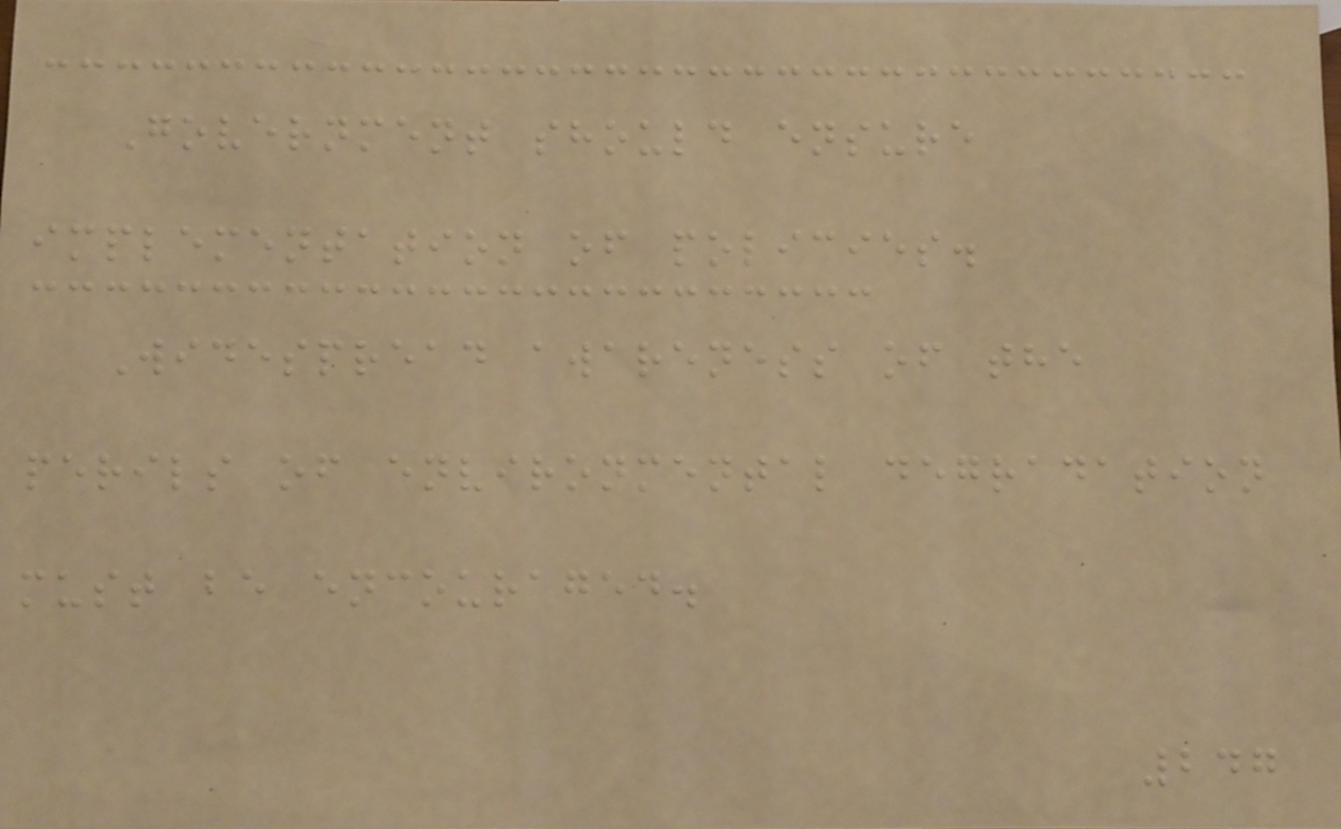Government should ensure
implementation of policies.
Widespread awareness of the
perils of environmental degradation
must be encouraged.
247
